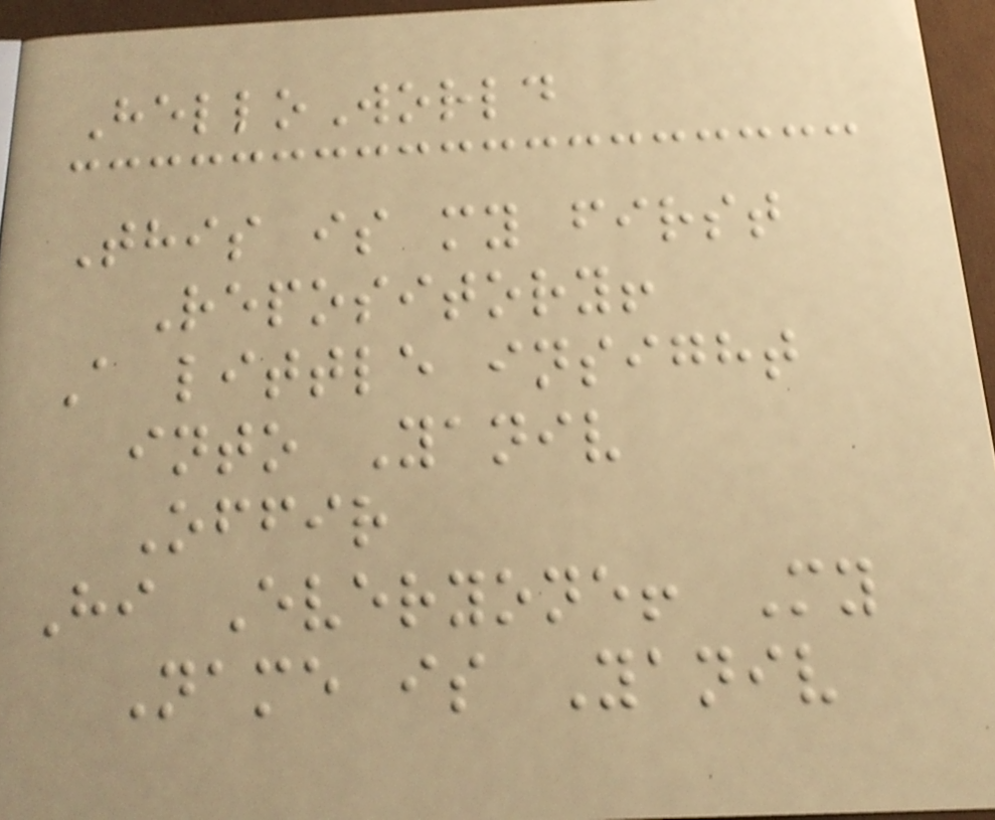HelloWorld
This is my first
Repository!
A little insight
into Yaniv
Offir
Hi Everyone! My
Name is Yaniv
